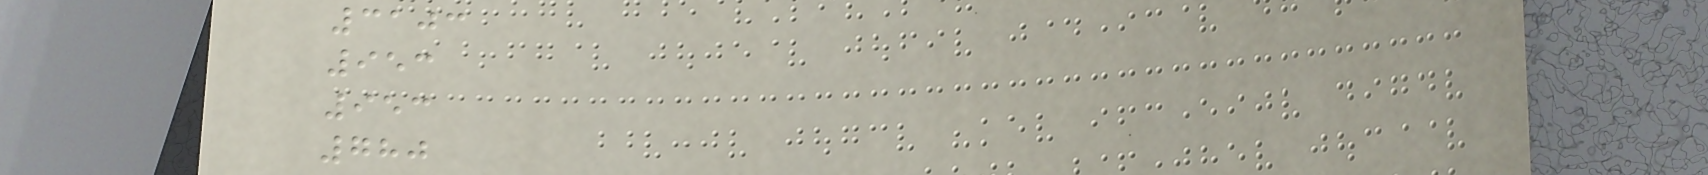3103
953
953
780
